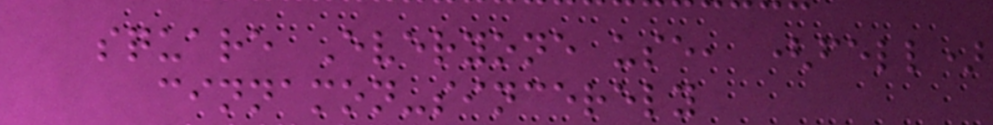square Everyone use, (fell)
cinnamon-sincerely
